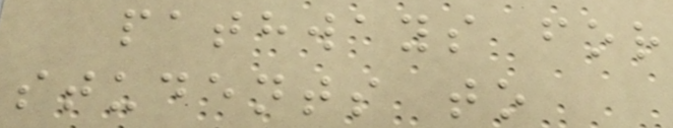pathways for
students to
